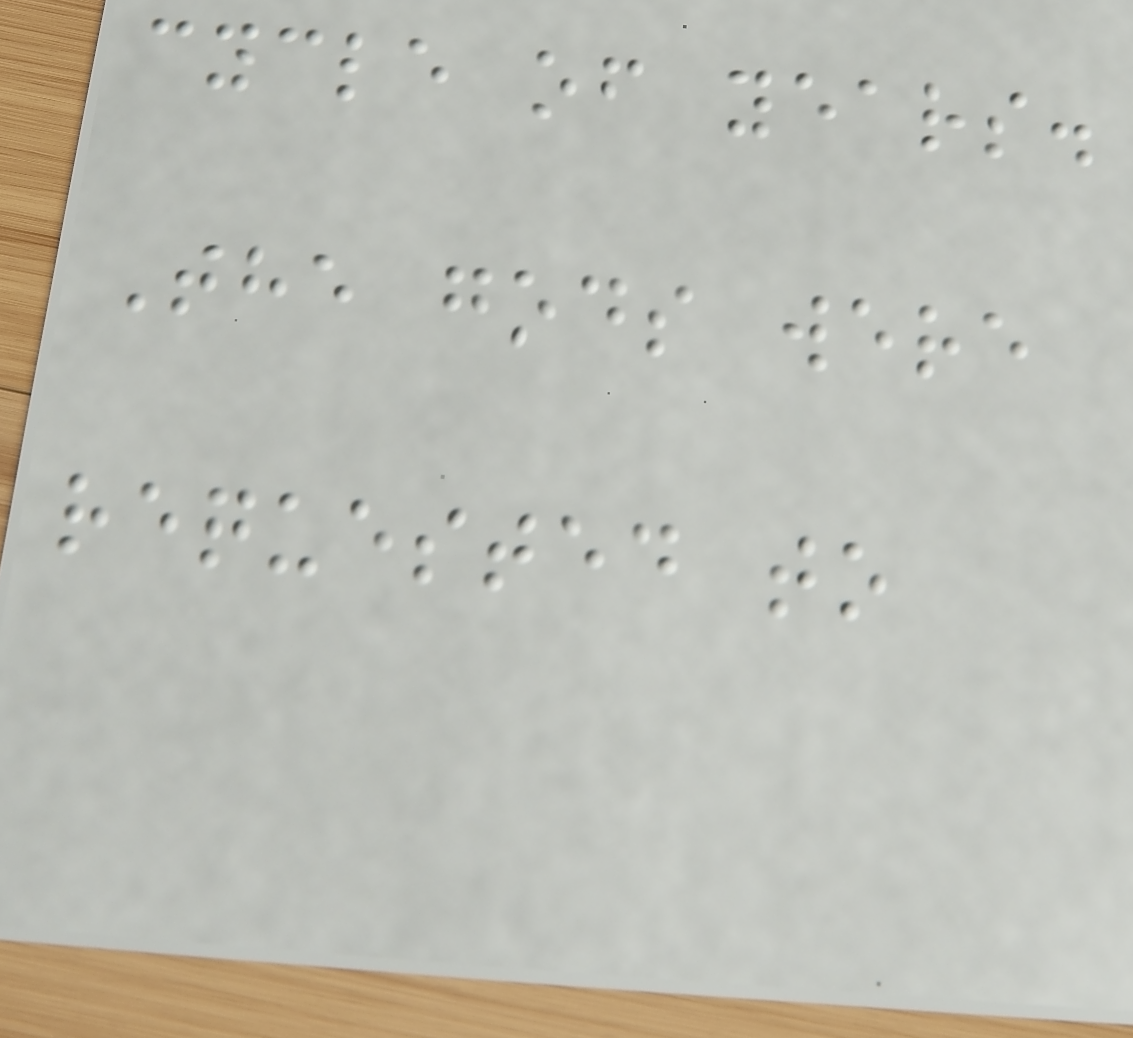cycle of years.
The gods were
requested to
